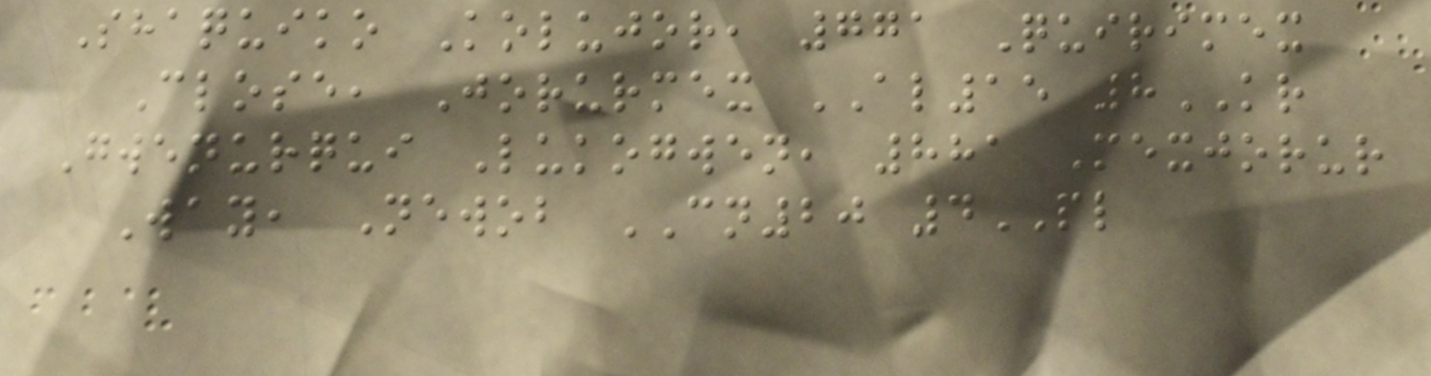Shaquiko Kolujor, 771 Quirimex
Close, Jorurmex AL15 8KR
Gwenurqui Lukogwen, 881 Mexjorur
Way, Newob CN20 4PL
